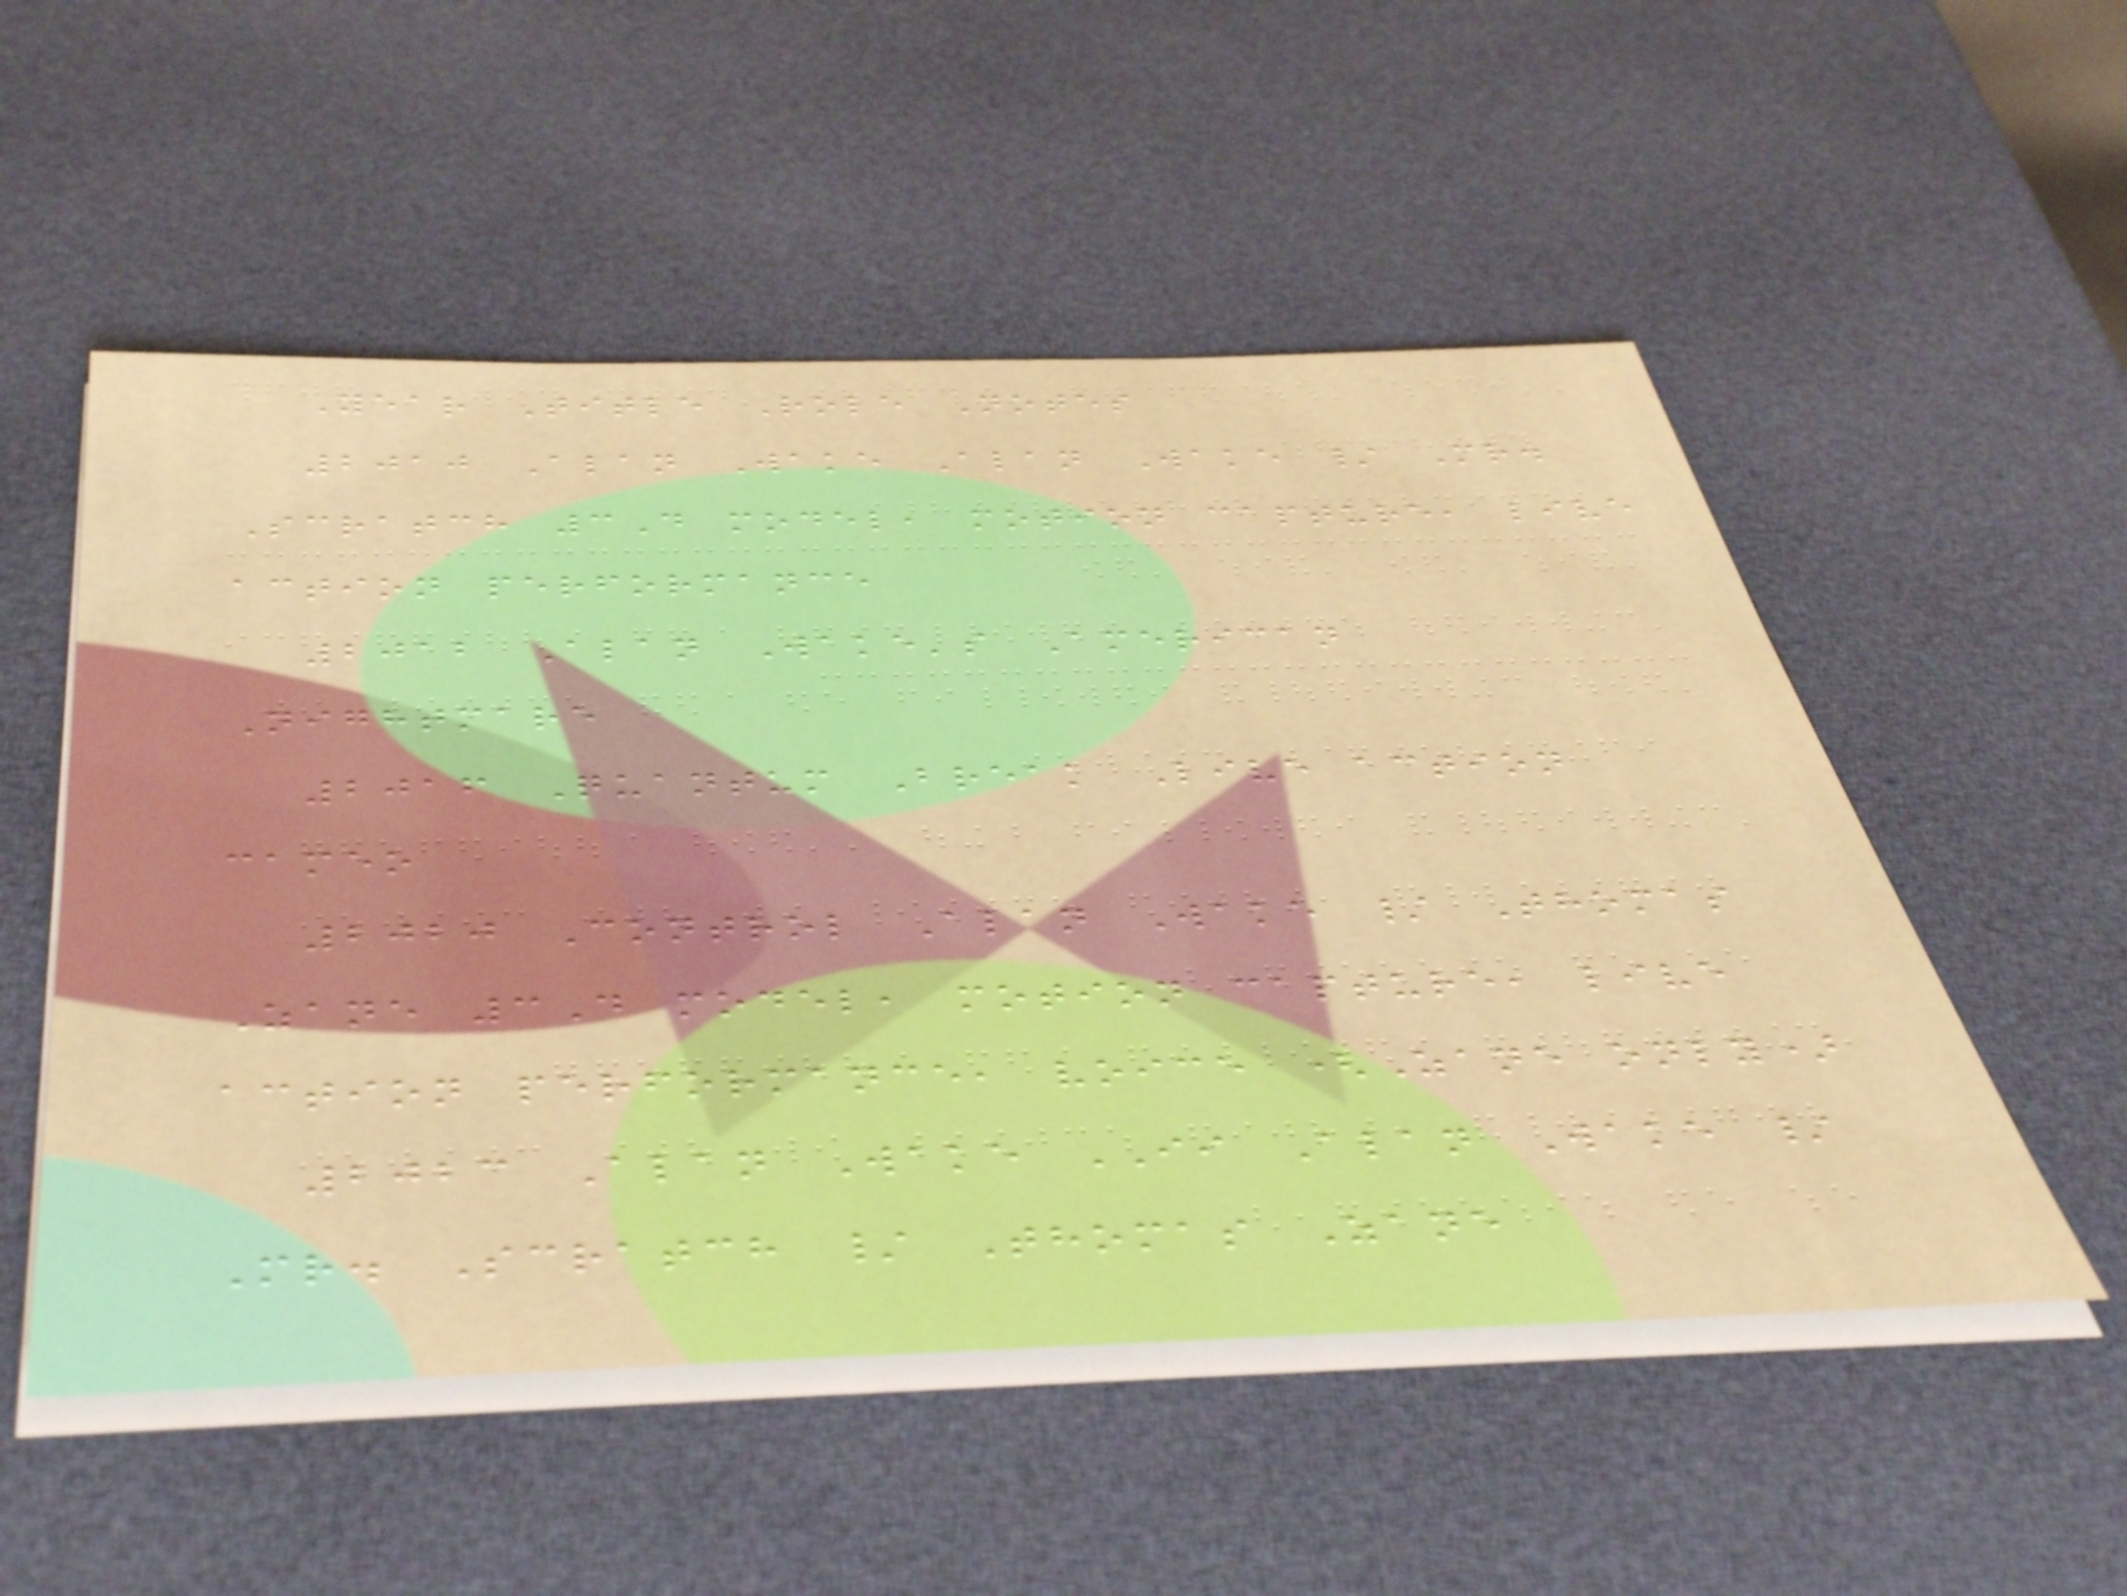Year Title Role Notes
2010 Alan Wake Alan Wake / Mr.
Scratch 3D model, motion capture, live
action performance
2012 Alan Wake's American
Nightmare
2016 Quantum Break Live action
cameo
2020 Control Alan Wake / Thomas
Zane 3D model, motion capture, live
action performance, voice (Zane only)
2023 Alan Wake II Alan Wake /
Mr. Scratch / Thomas Zane
